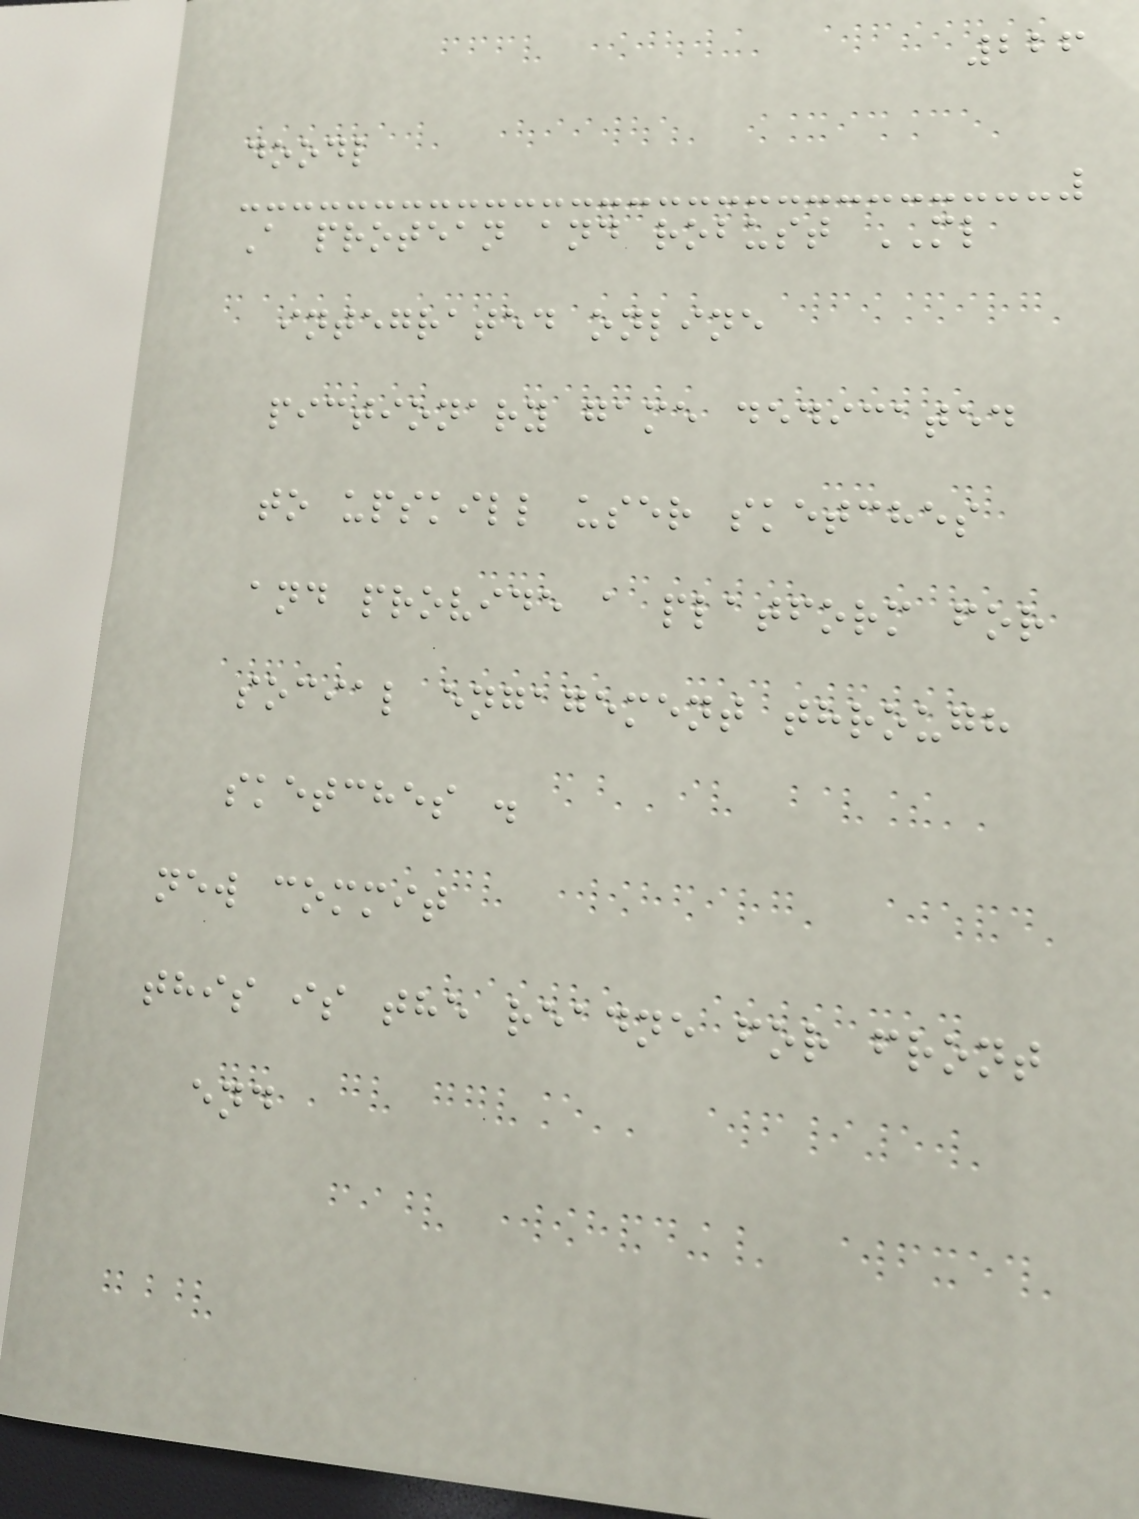226
doodl
A protean and robust ML
integrated online
pictionary game dedicated
to upskill user sketches
and provide a platform for
social engagement through
sketches .
new commit
this is the readne for front
end
